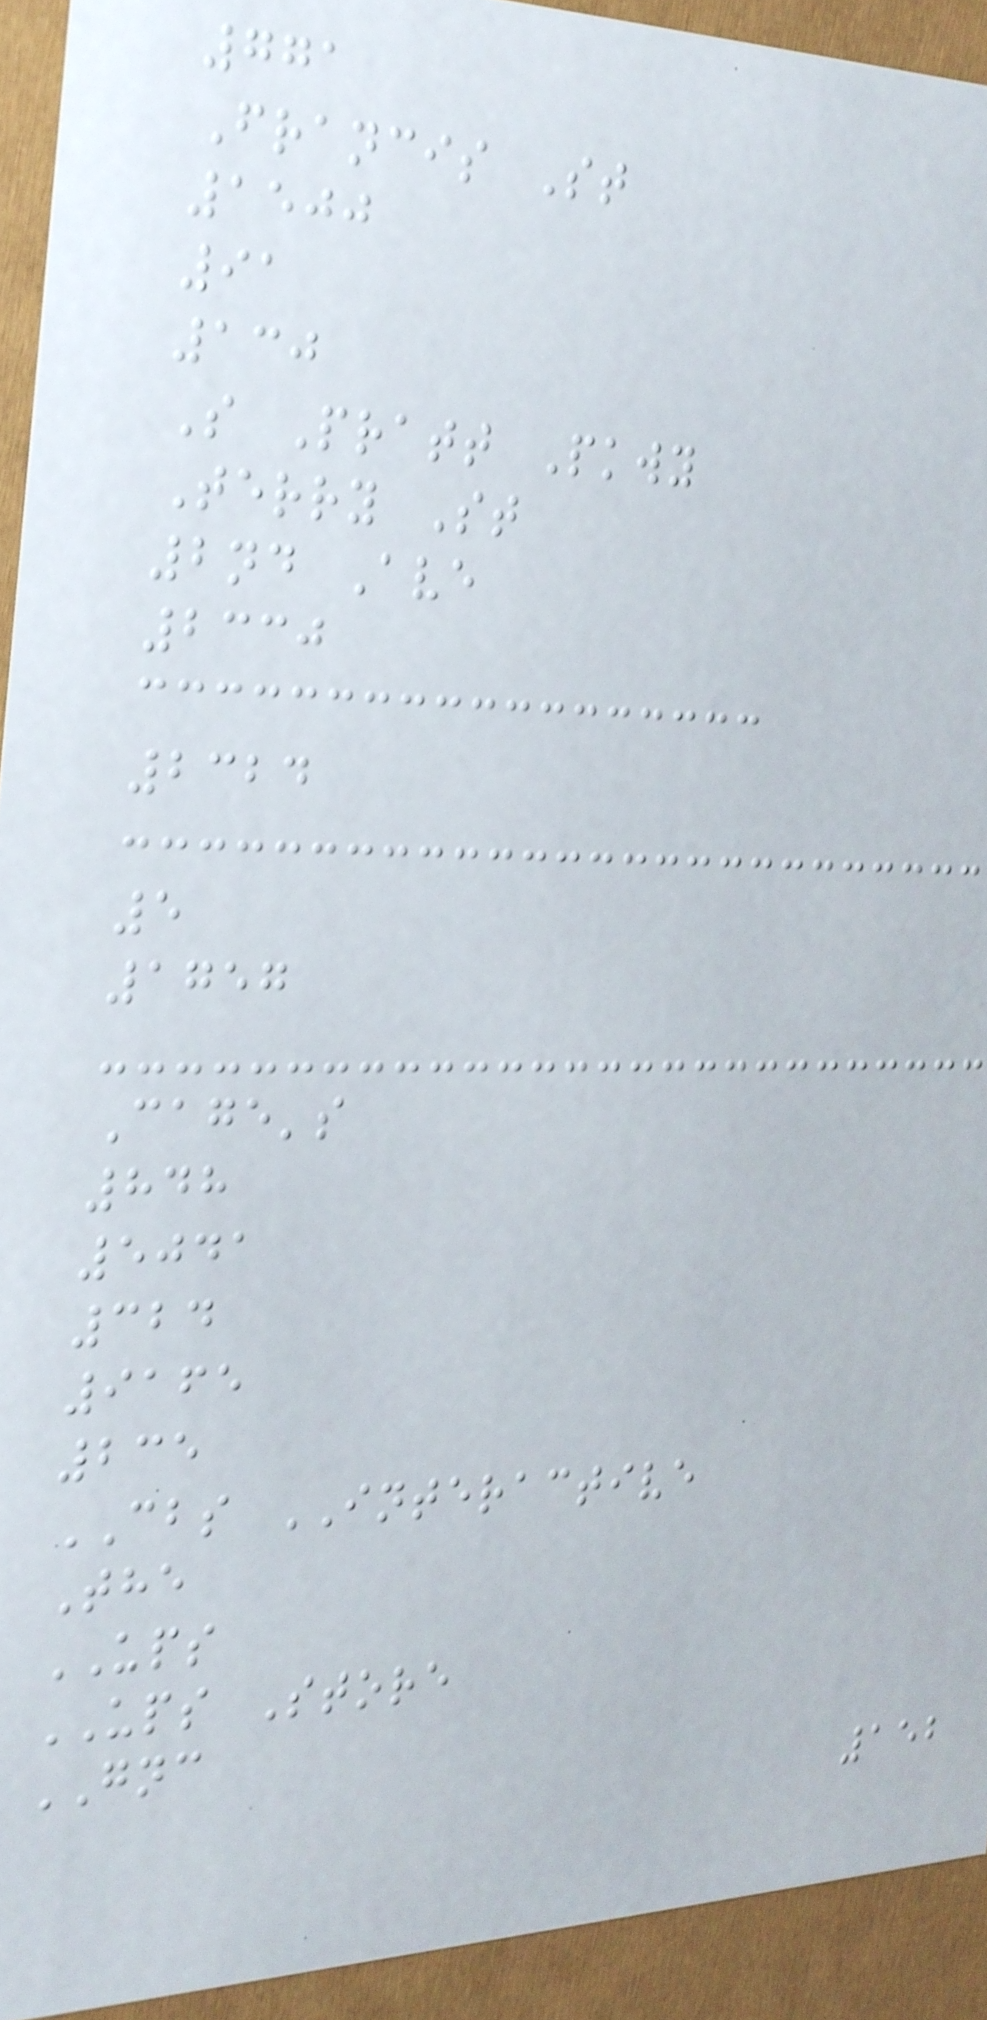771
Francis St
1500
91
130
S Pratt Pkwy
Terry St
2nd Ave
2330
2324
5
1757
Cage's
848
5041
324
9165
235
CBS INTERACTIVE
The
UPS
UPS Store
GNC
152
